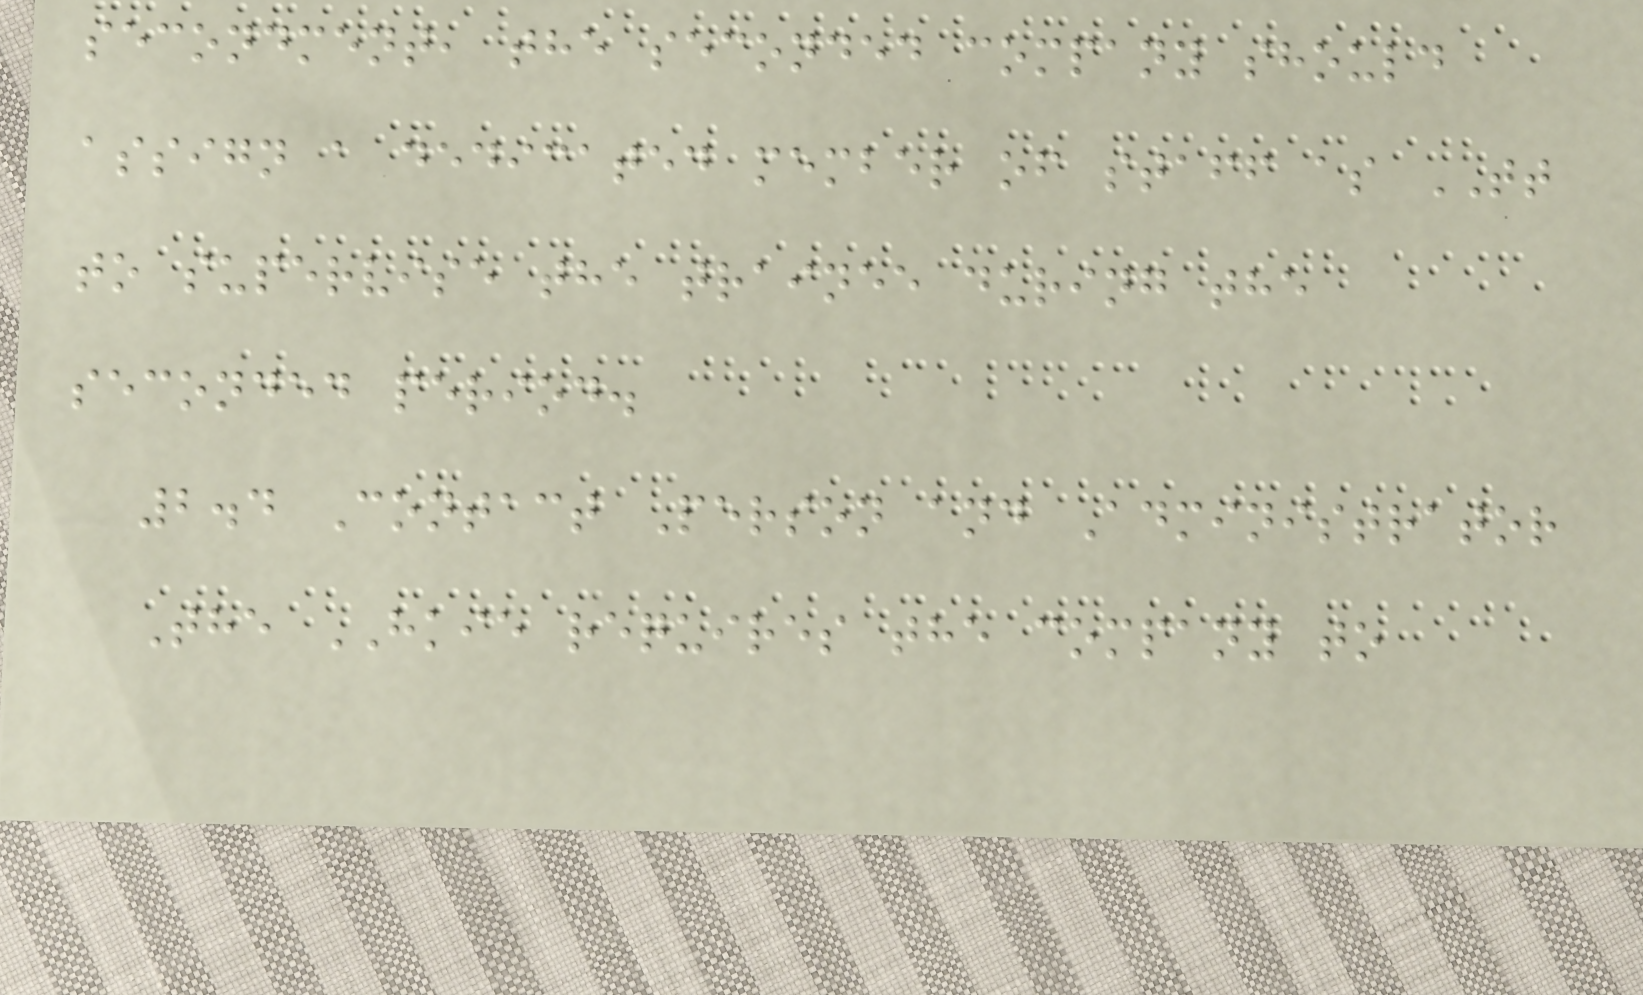secondment, the seconded company should
assign a dedicated member of staff as TT
to supervise the trainee during the
seconded period.
2.4 Contact Person and Administrator
The HKIE requires the company to
